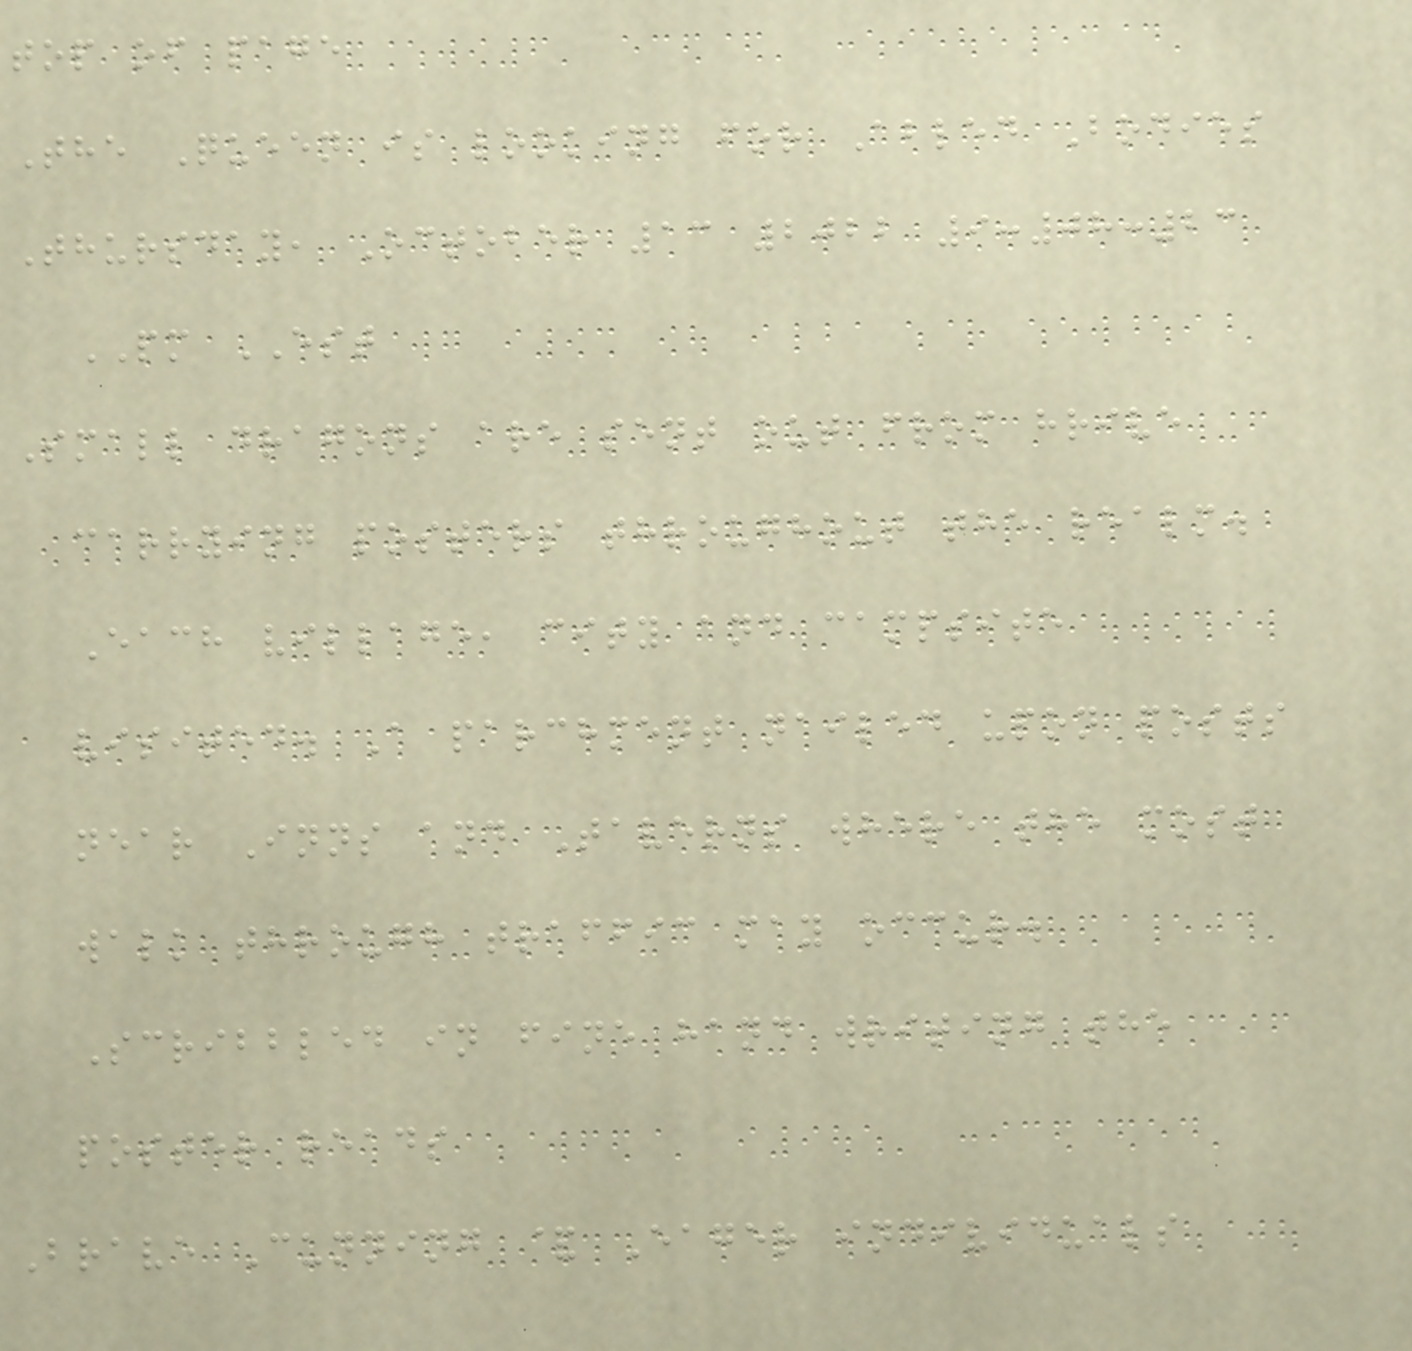top of page
The Queen is looking for Abled Bodies
Thursday, October 13 2022 9:08:23
PM EST
Small dragons are sent out from hrive
carrying posters throughout the realm.
Each village, city and campsite
visited. A parchment nailed upon posts
near Inns and Taverns where the most
walk through traffic may occur.
Scribbled in fine hand writing the
poster reads
Brave Cunning & Eager individuals
